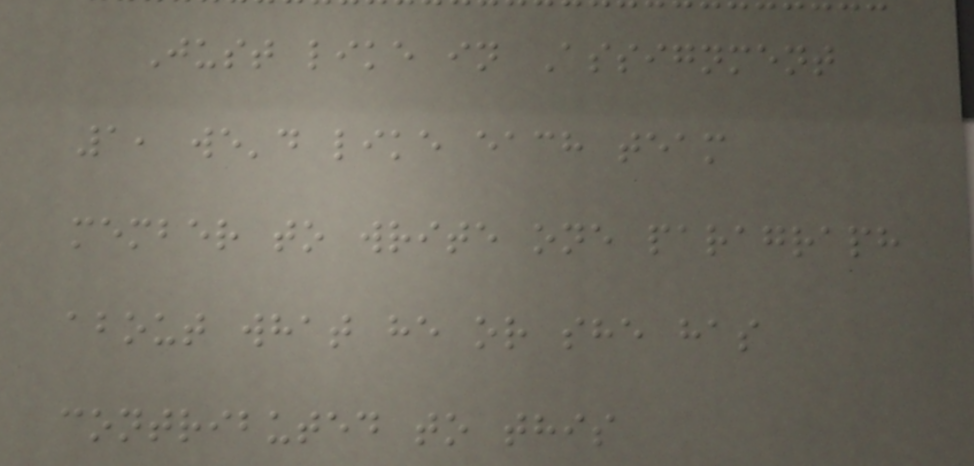Just like in Assignment
1, we'd like each team
member to write one paragraph
about what he or she has
contributed to this
